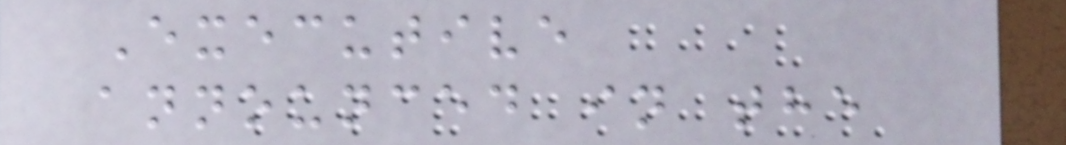Executive
announced in the
